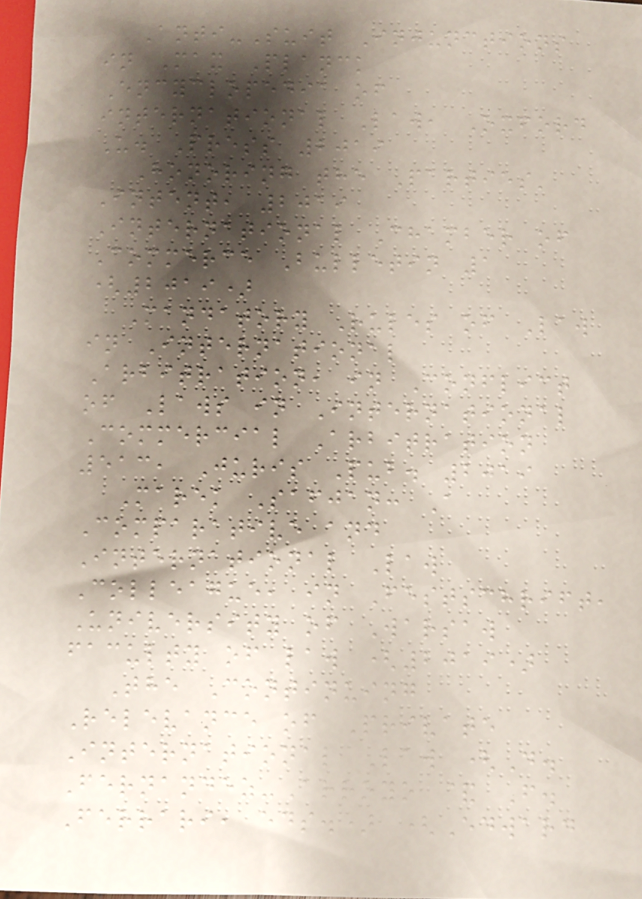Anti-Suit Injunctions
in Max Planck
Encyclopedia of
international Law, Oxford
U. Press 2019
Honoring the Parties'
Intent, 2019
International Chamber of
Commerce Bulletin 1
(2019)
Mandatory Rules of Law
in International
Arbitration, in Conflict
of Laws in International
Commercial Arbitration
513, Juris Pub. 2019
Marek Safjan: A
Comparative and
International Law
Colleague, in Festschrift,
University of Warsaw
faculty of law (2019)
The Continuing
Relevance of Private
International Law (D.
Fernandez-Arroyo & F.
Ferrari, eds.) (Edward
